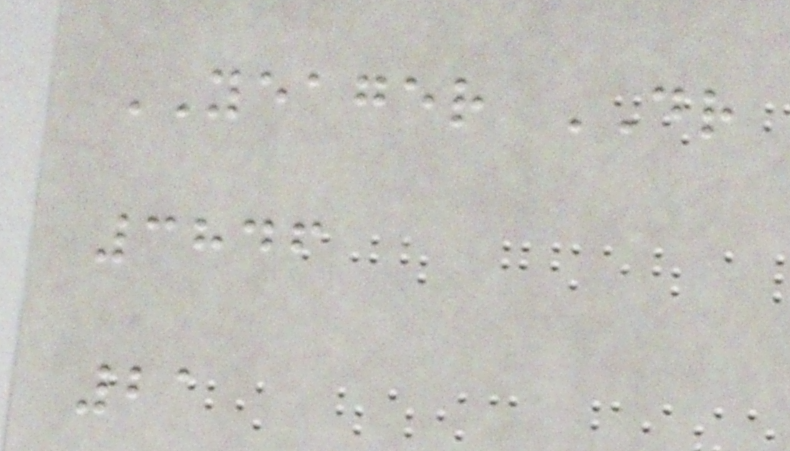YEAGER DR
3846
21
